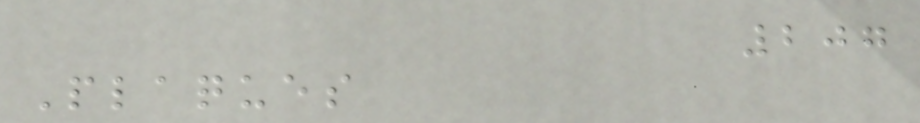207
Plaques
